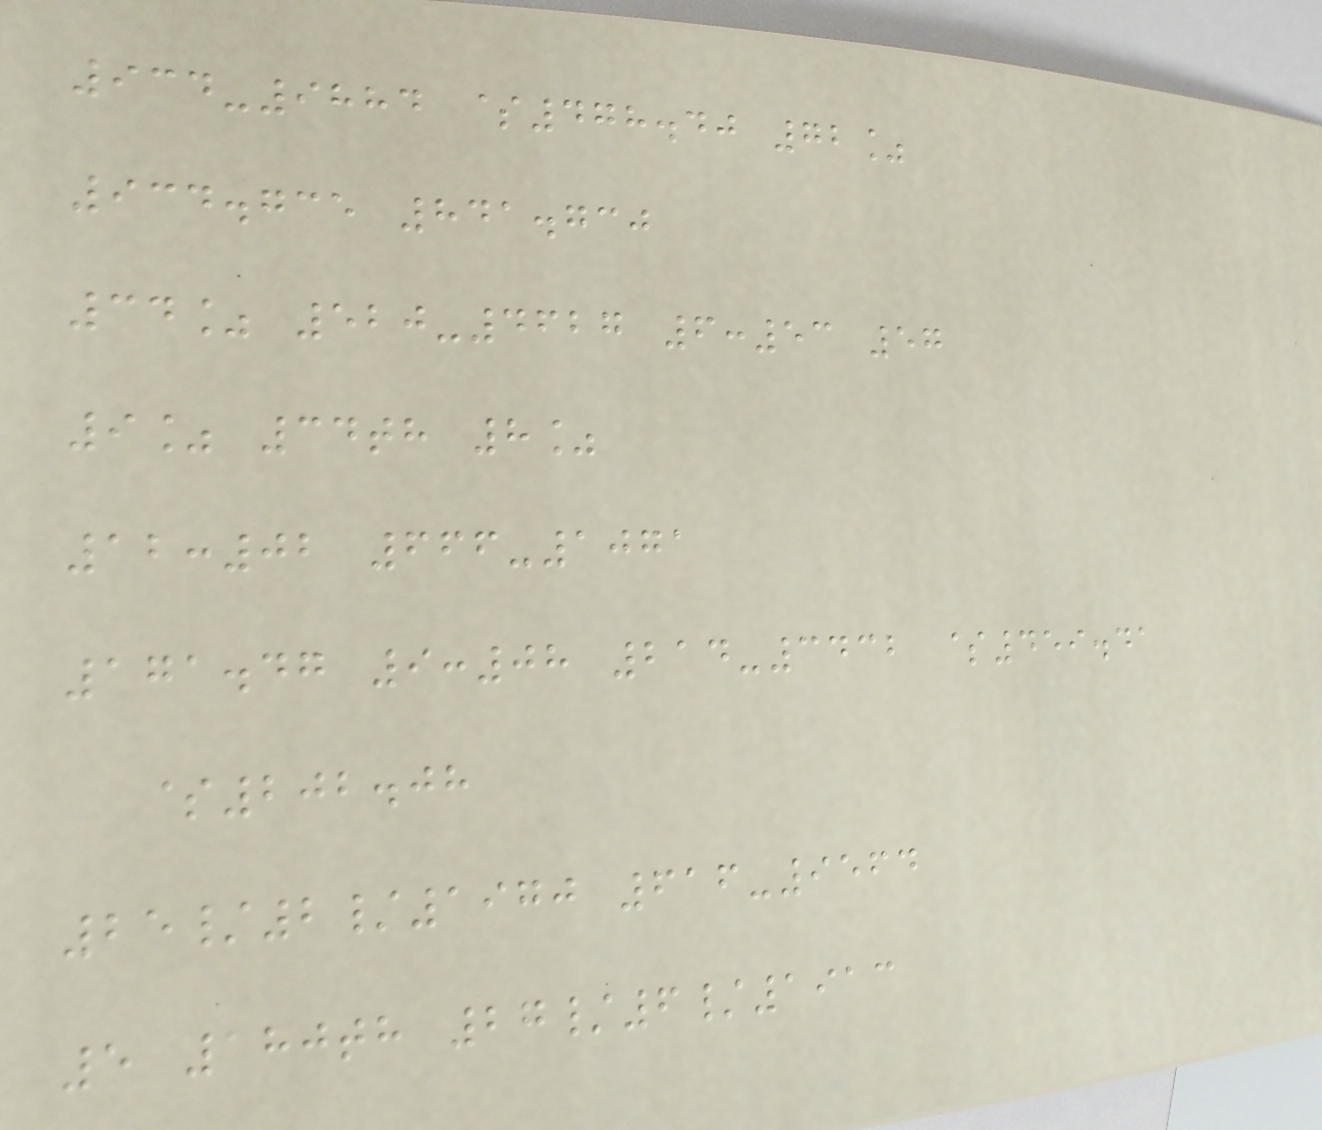934-9884 $478.40 72%
934.735 841.730
34% 520-4627 6:53 57
9% 34th 8%
12:02 666-1071
171.47 9:08 214-3432 $459.41
$202.08
25/2/1970 616-9564
5 180th 27/6/1913
